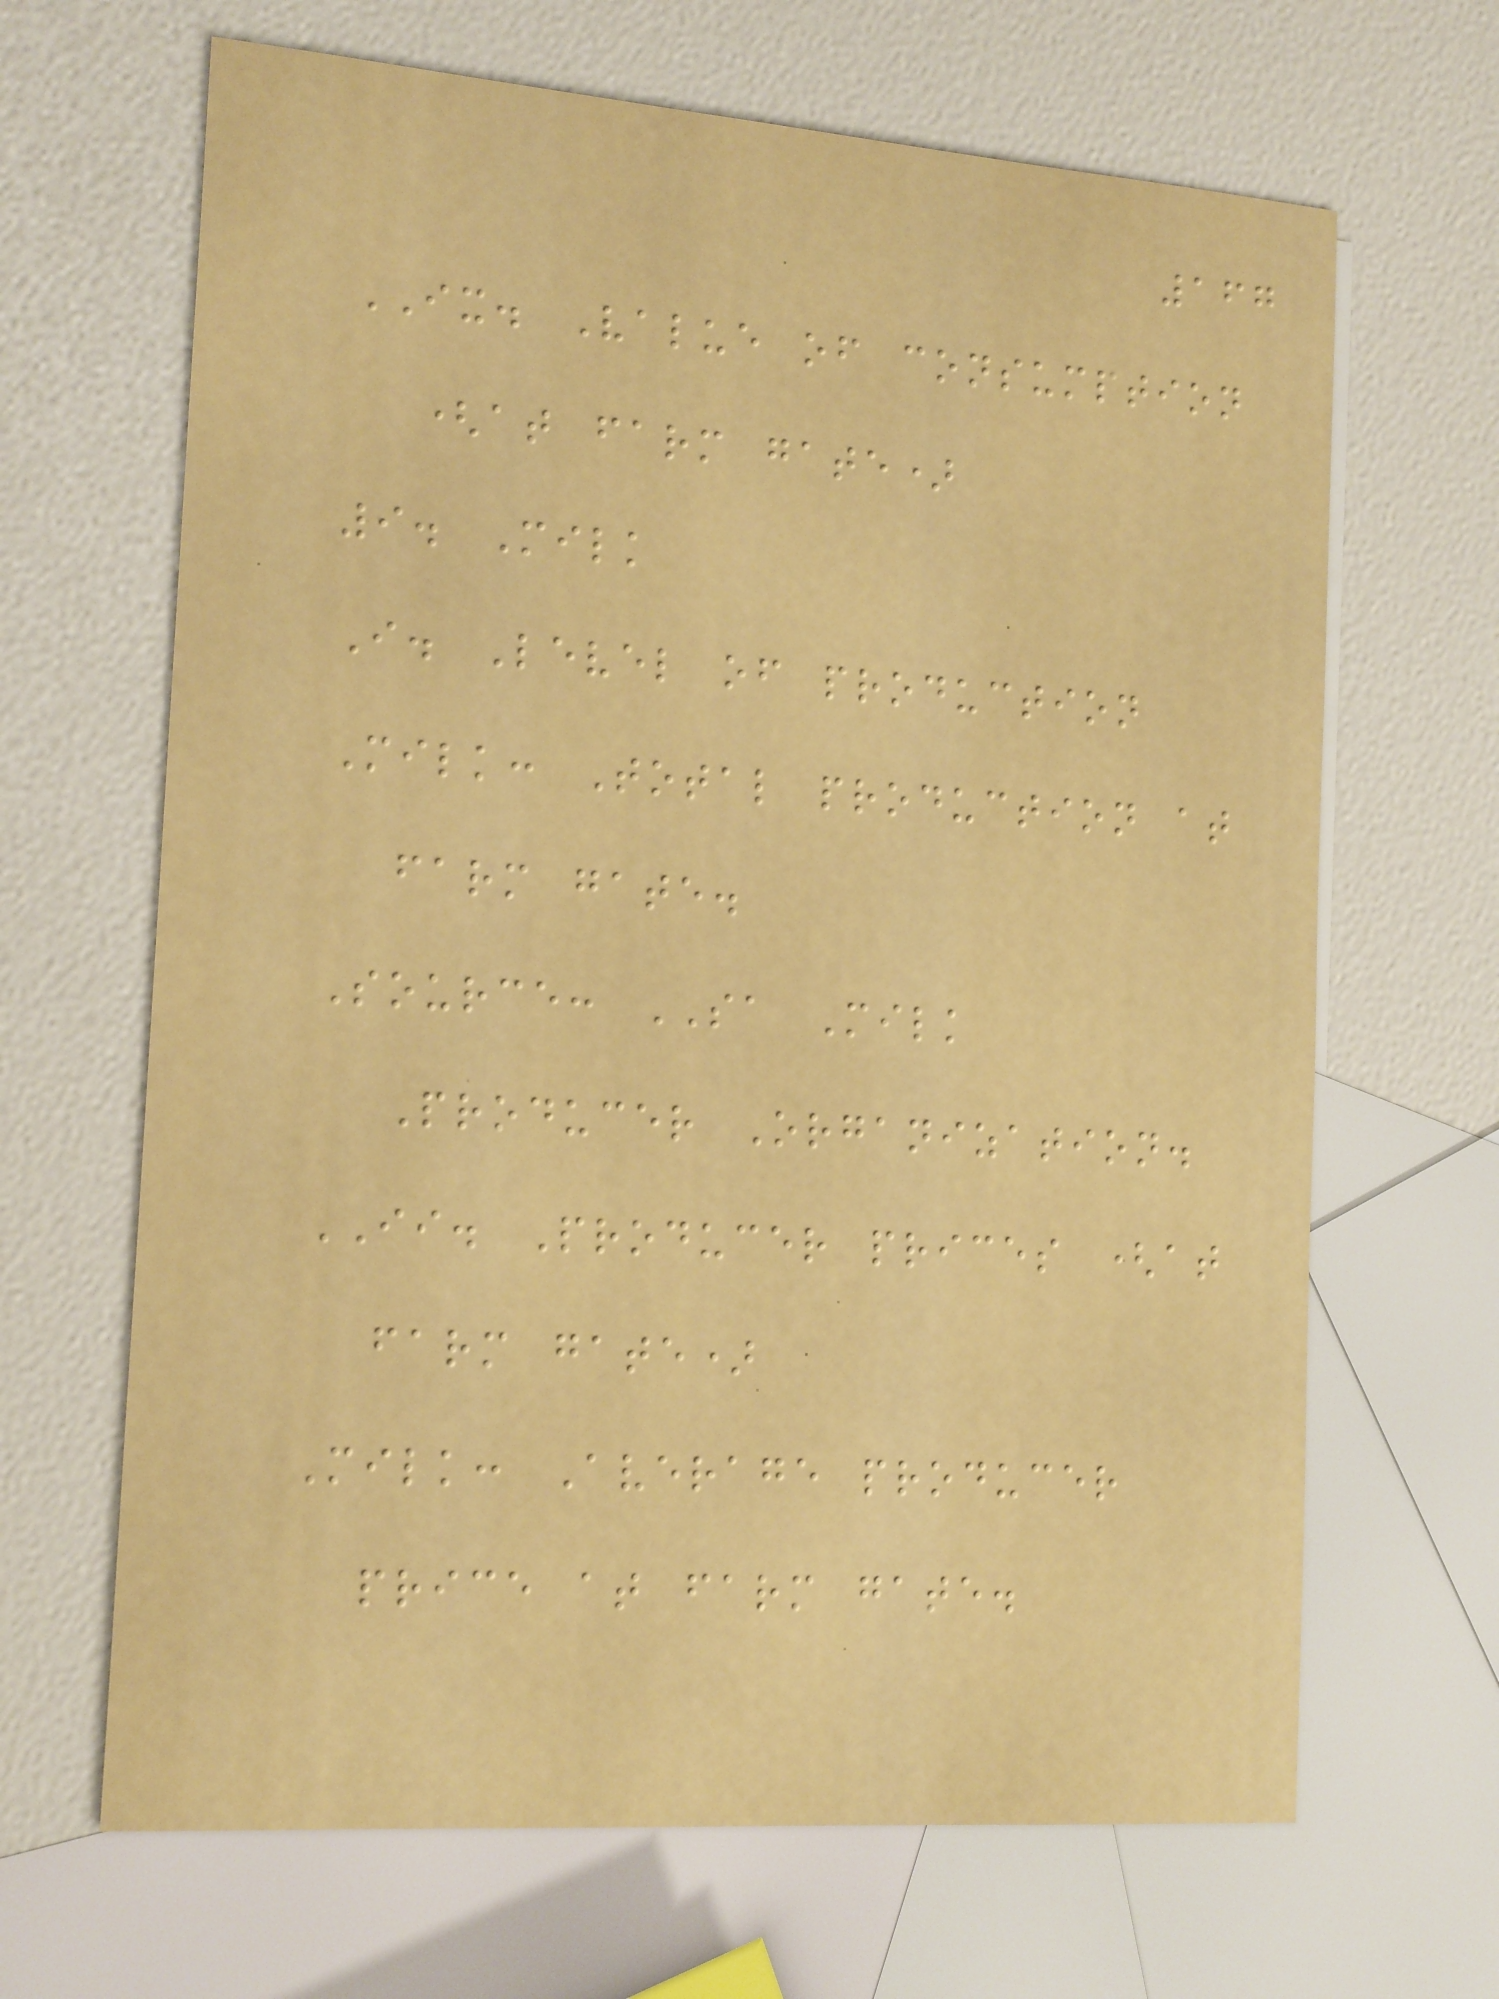167
IX. Value of consumption
(at farm gate)
9. Milk
I. Level of production
Milk: Total production at
farm gate.
Source: SA Milk
Producer Organization.
II. Producer prices (at
farm gate)
Milk: Average producer
price at farm gate.
